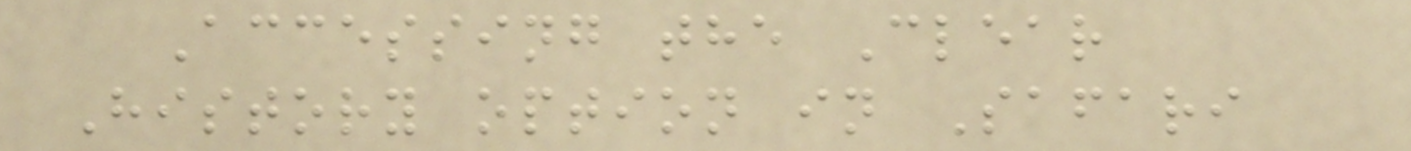Accessing the Clear
History option in Safari
